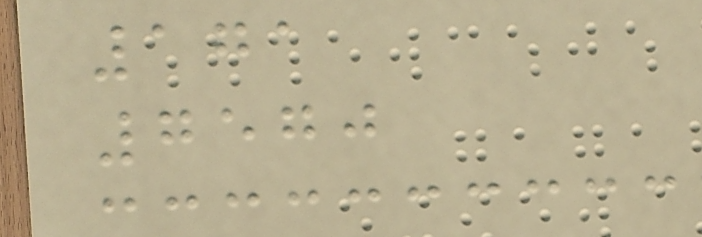171
7570
